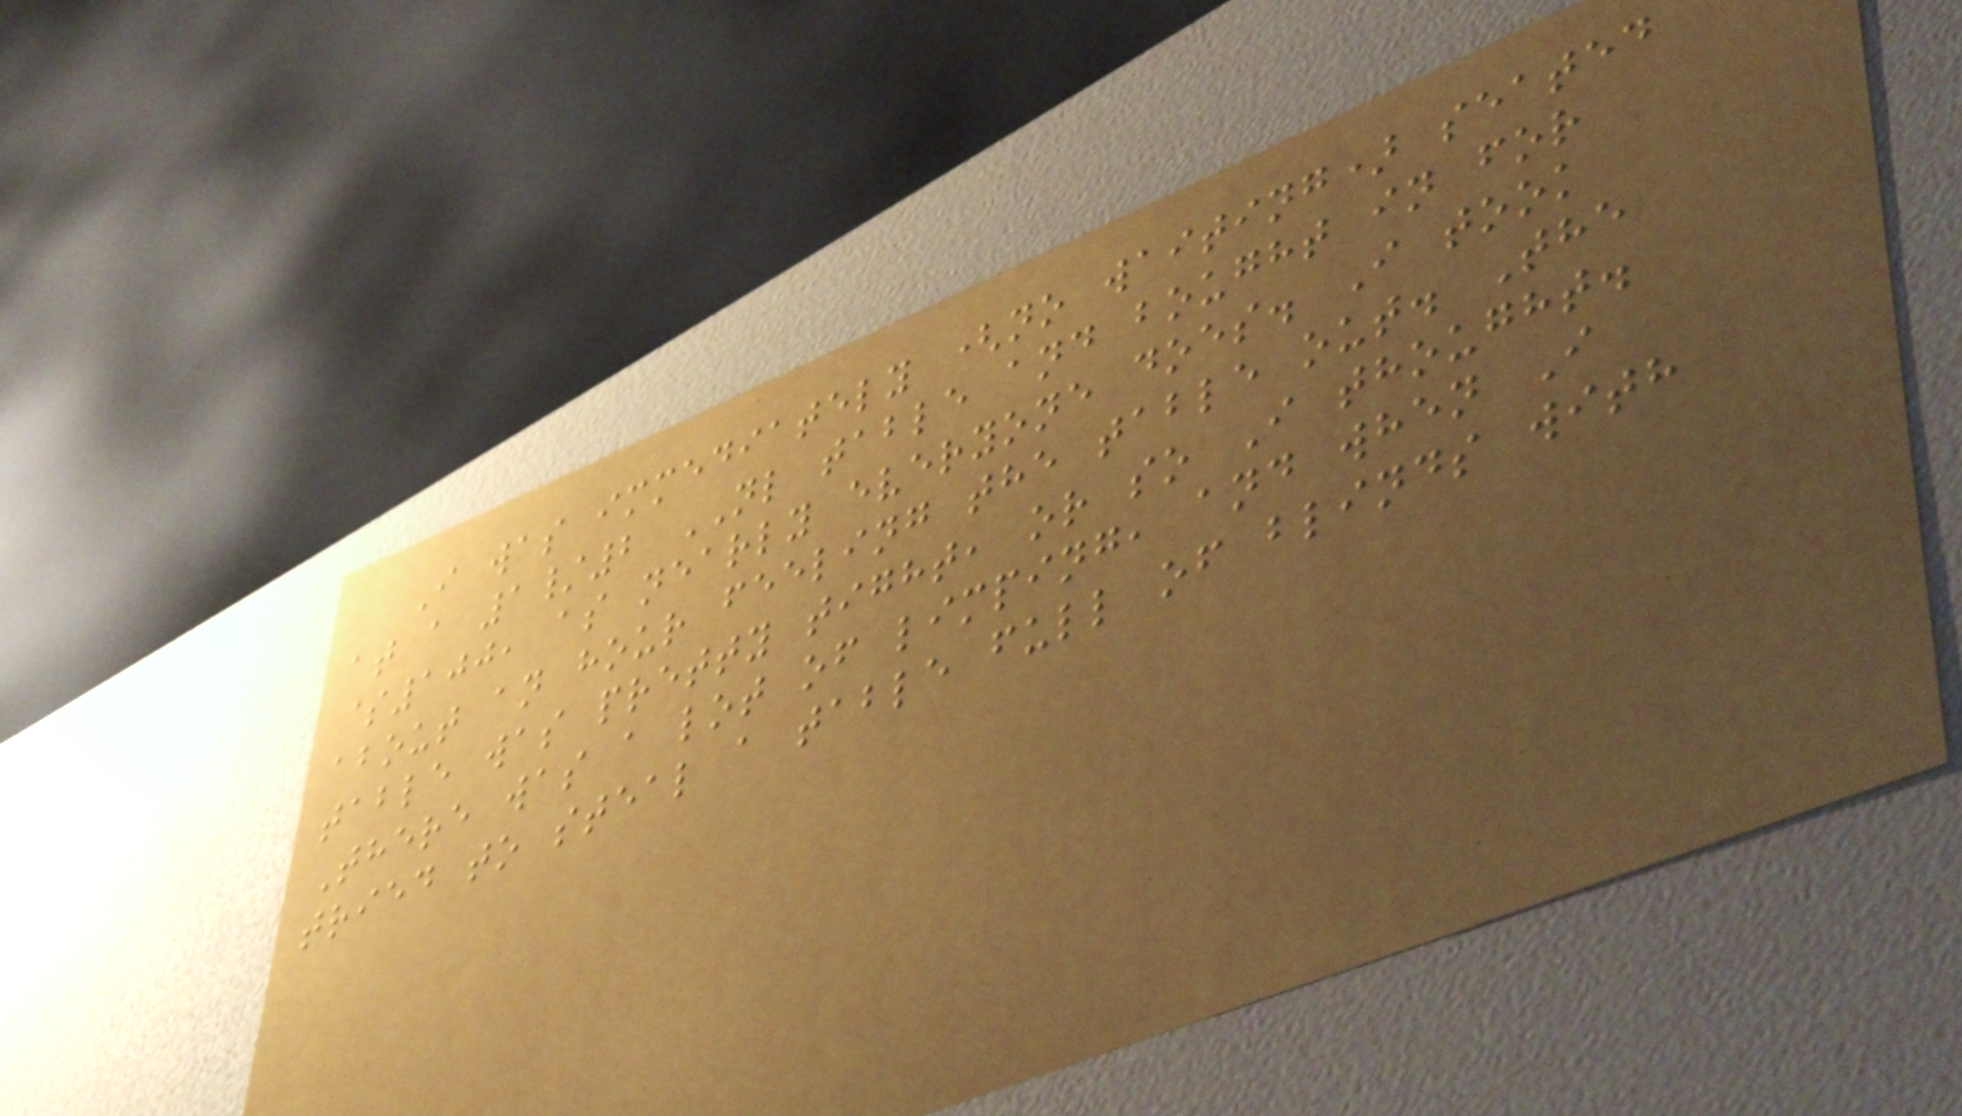I was immediately (no waiting) seated
at a 1/2 NL table and bought in for
$100, as nearly everyone does. I took
about an hour feeling the table out. The
table was pretty tight, or so I thought.
There was a lot of limping, and when I
tried to steal a table full of blinds with
